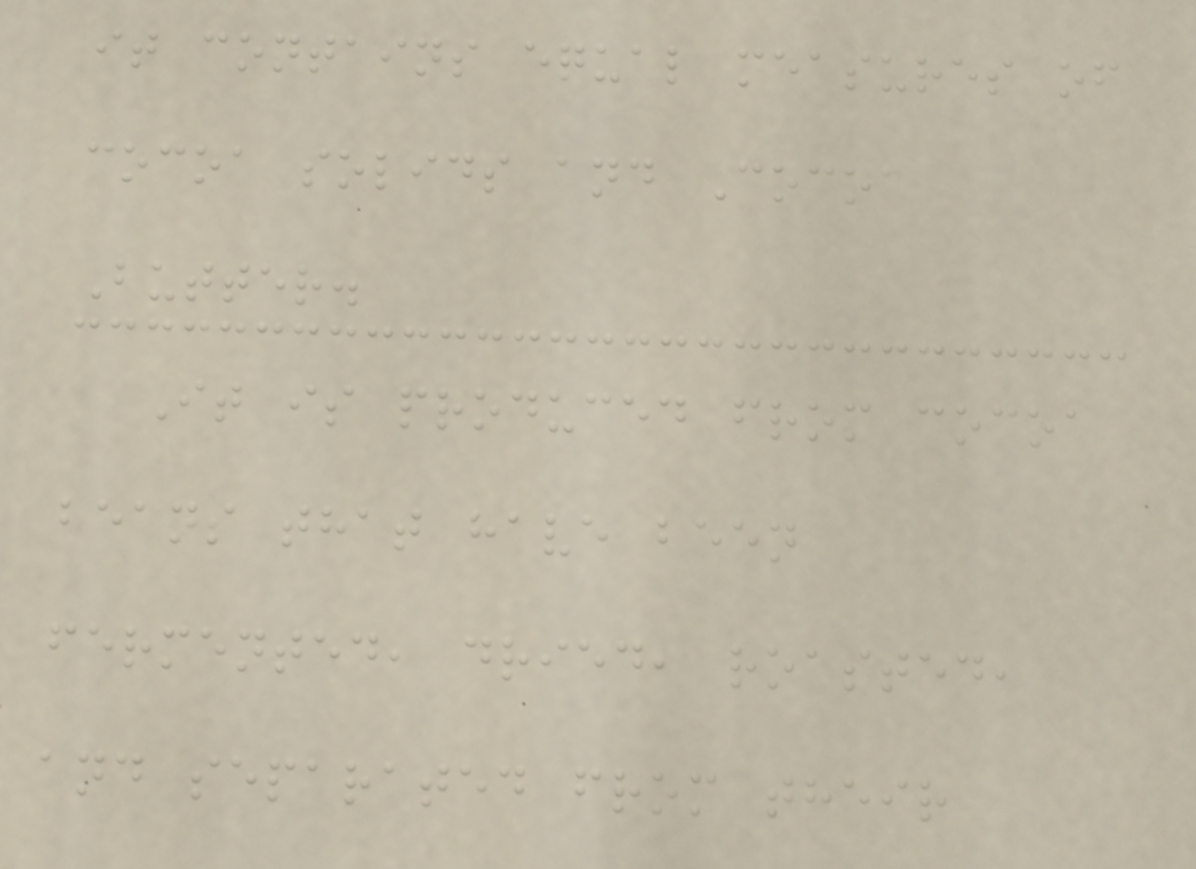it contains equal measures of
cocoa solids and Cocoa
Butter.
It is produced from cocoa
beans that have been
fermented, dried, roasted,
and separated from their
